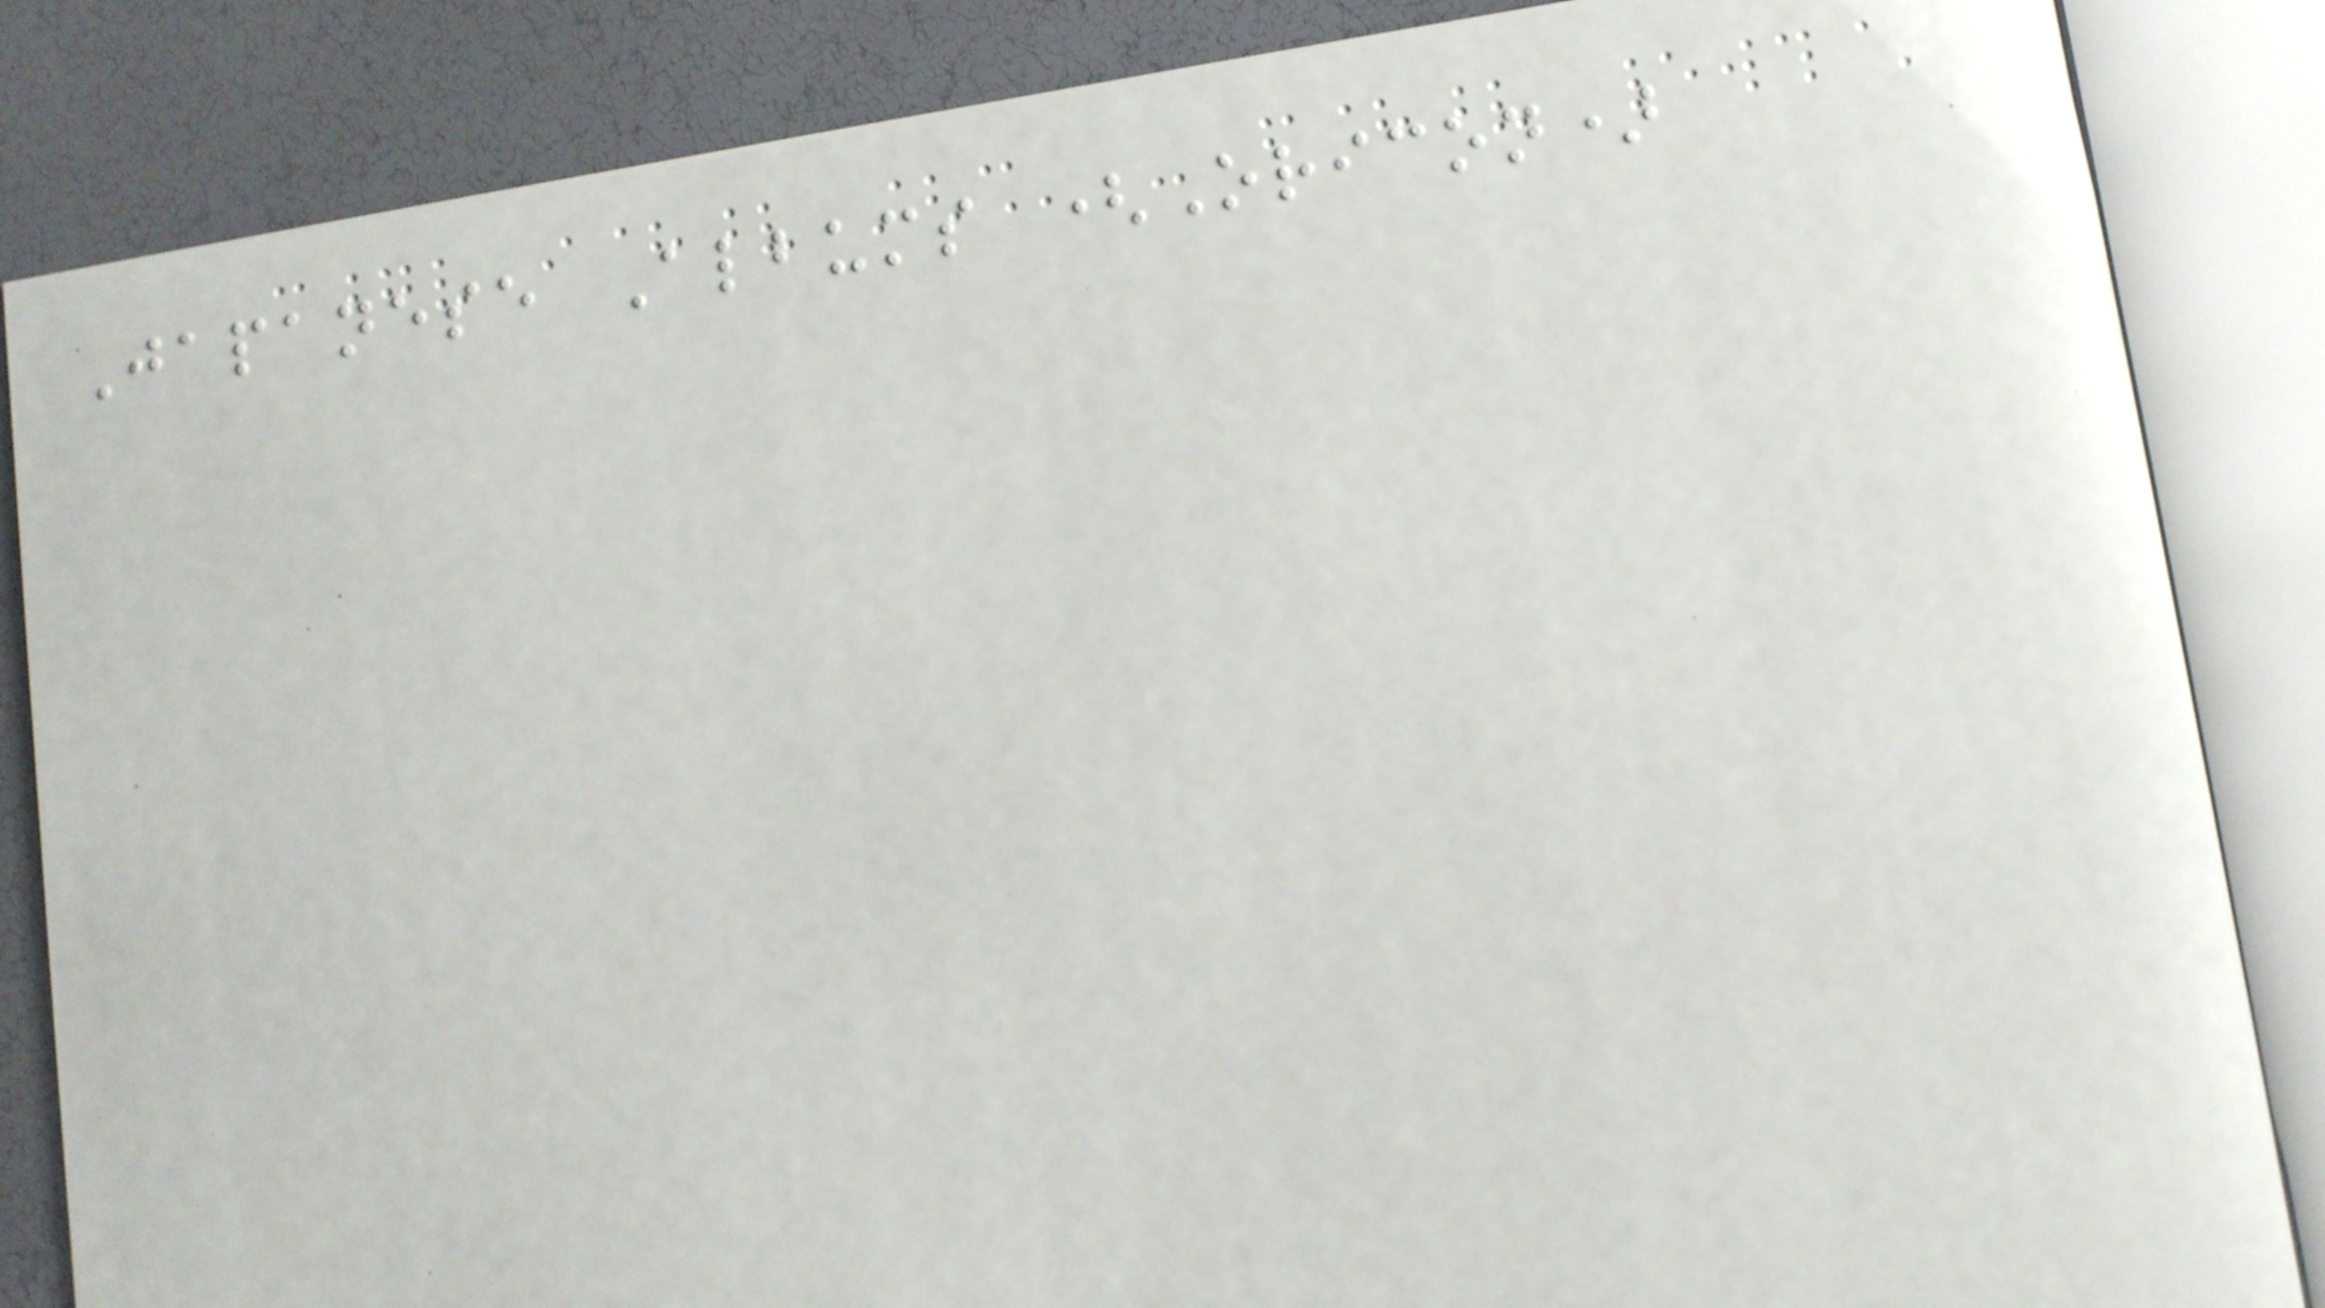Japanese Albums (Oricon)
